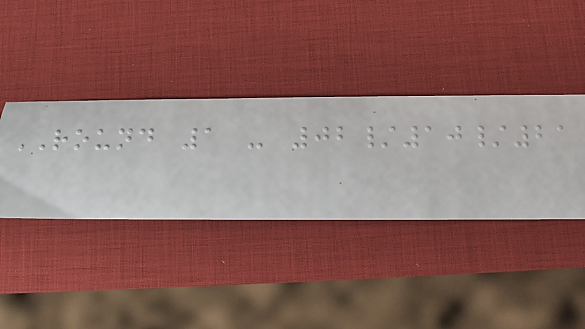ROUND 1 - 02/10/21
